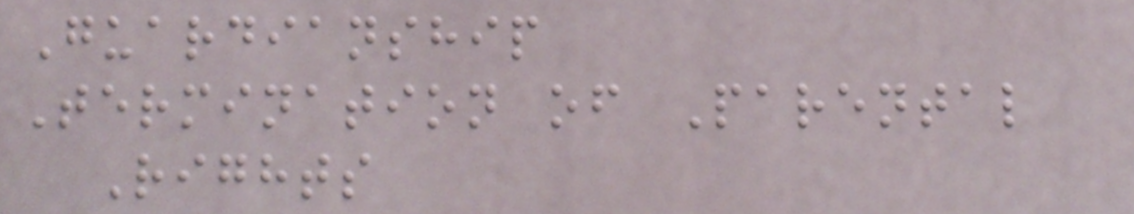Guardianship
Termination of Parental
Rights
